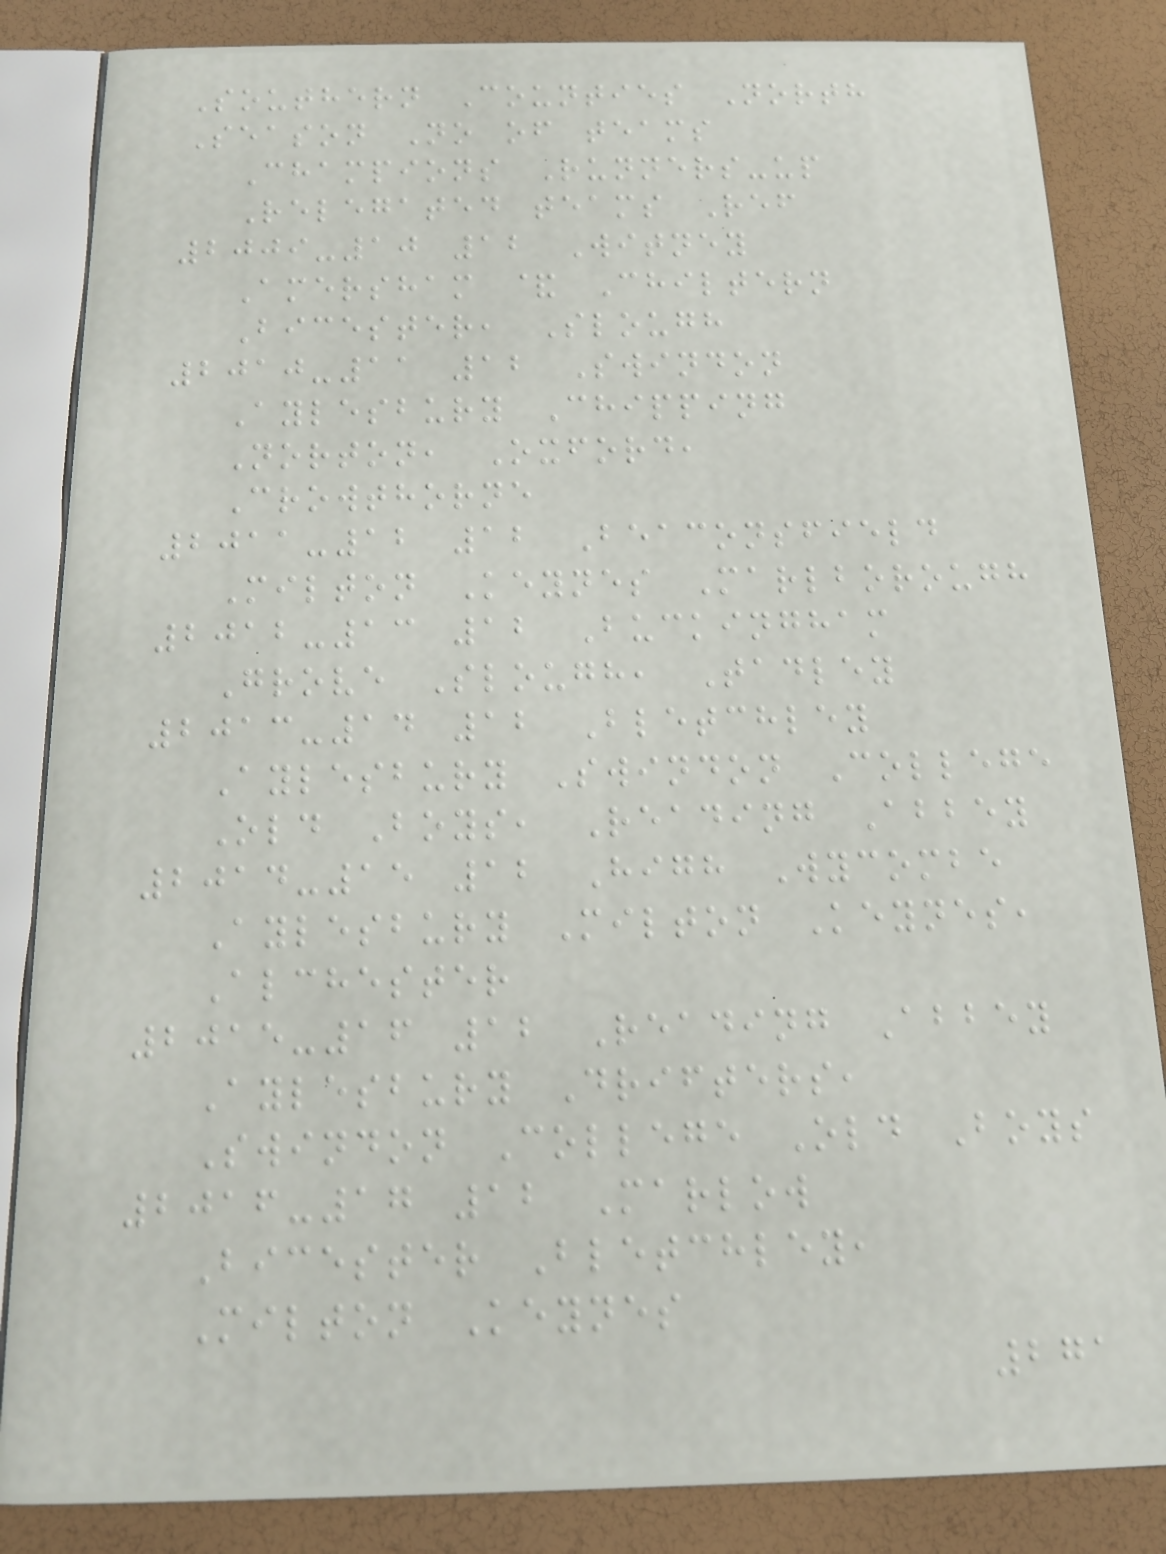Southern Counties North
Season No of teams
Champions Runners-up
Relegated teams Ref
2009-10 12 Witney
Amersham & Chiltern
Bicester, Slough
2010-11 12 Swindon
Aylesbury Chipping
Norton, Oxford,
Crowthorne
2011-12 12 Beaconsfield
Milton Keynes Marlborough
2012-13 12 Buckingham
Grove Slough, Tadley
2013-14 12 Bletchley
Aylesbury Swindon College
Old Boys, Reading Abbey
2014-15 12 High Wycombe
Aylesbury Milton Keynes,
Alchester
2015-16 12 Reading Abbey
Aylesbury Drifters,
Swindon College Old Boys
2016-17 12 Marlow
Bicester Bletchley,
Milton Keynes
271
